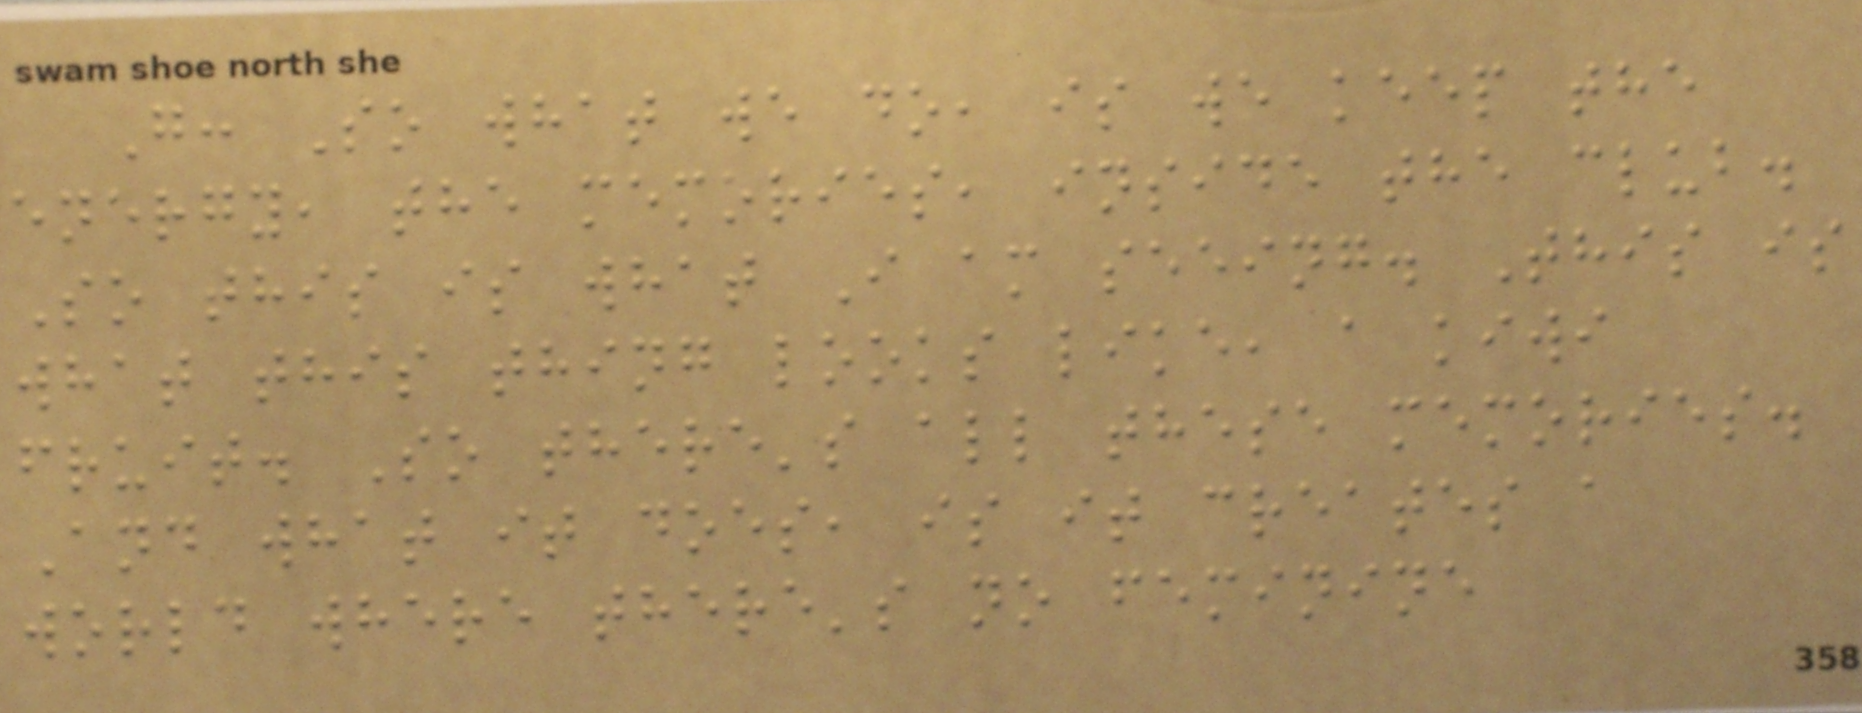G: So what we do, is we keep the
energy, the memories, inside the club.
So this is what I am seeing. This is
what this thing looks like, a kiwi
fruit. So there's all these memories.
And what it does, is it creates a
world where there's no feminine
